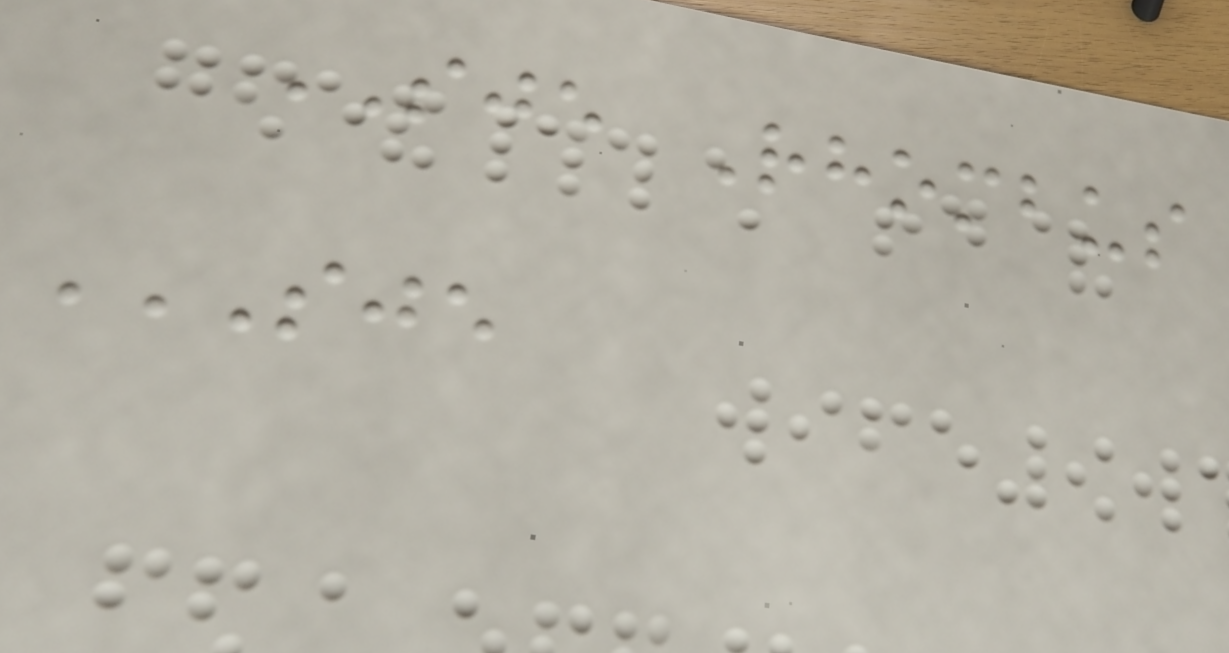SJE Rhombus
SJE
